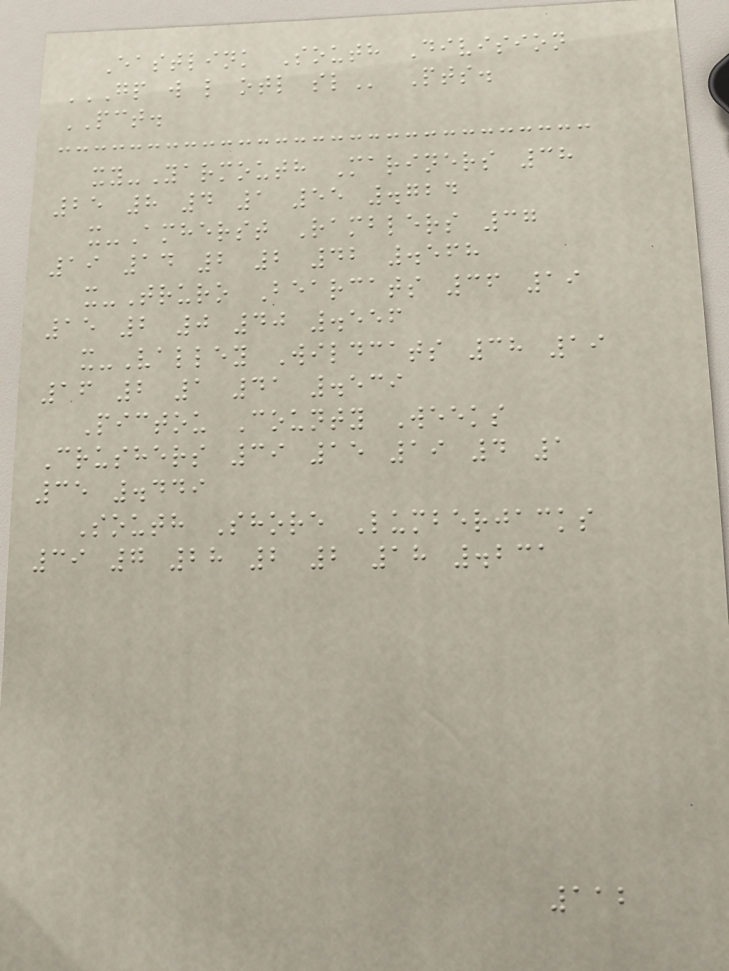Eastlink South Division
GP W L OTL SL Pts.
PCT.
xy-Yarmouth Mariners 38
25 8 4 1 55 .724
x-Amherst Ramblers 37
19 14 2 2 42 .568
x-Truro Bearcats 36 19
15 2 0 40 .556
x-Valley Wildcats 38 19
16 2 1 41 .539
Pictou County Weeks
Crushers 39 15 19 4 1
35 .449
South Shore Lumberjacks
39 7 28 2 2 18 .231
112
